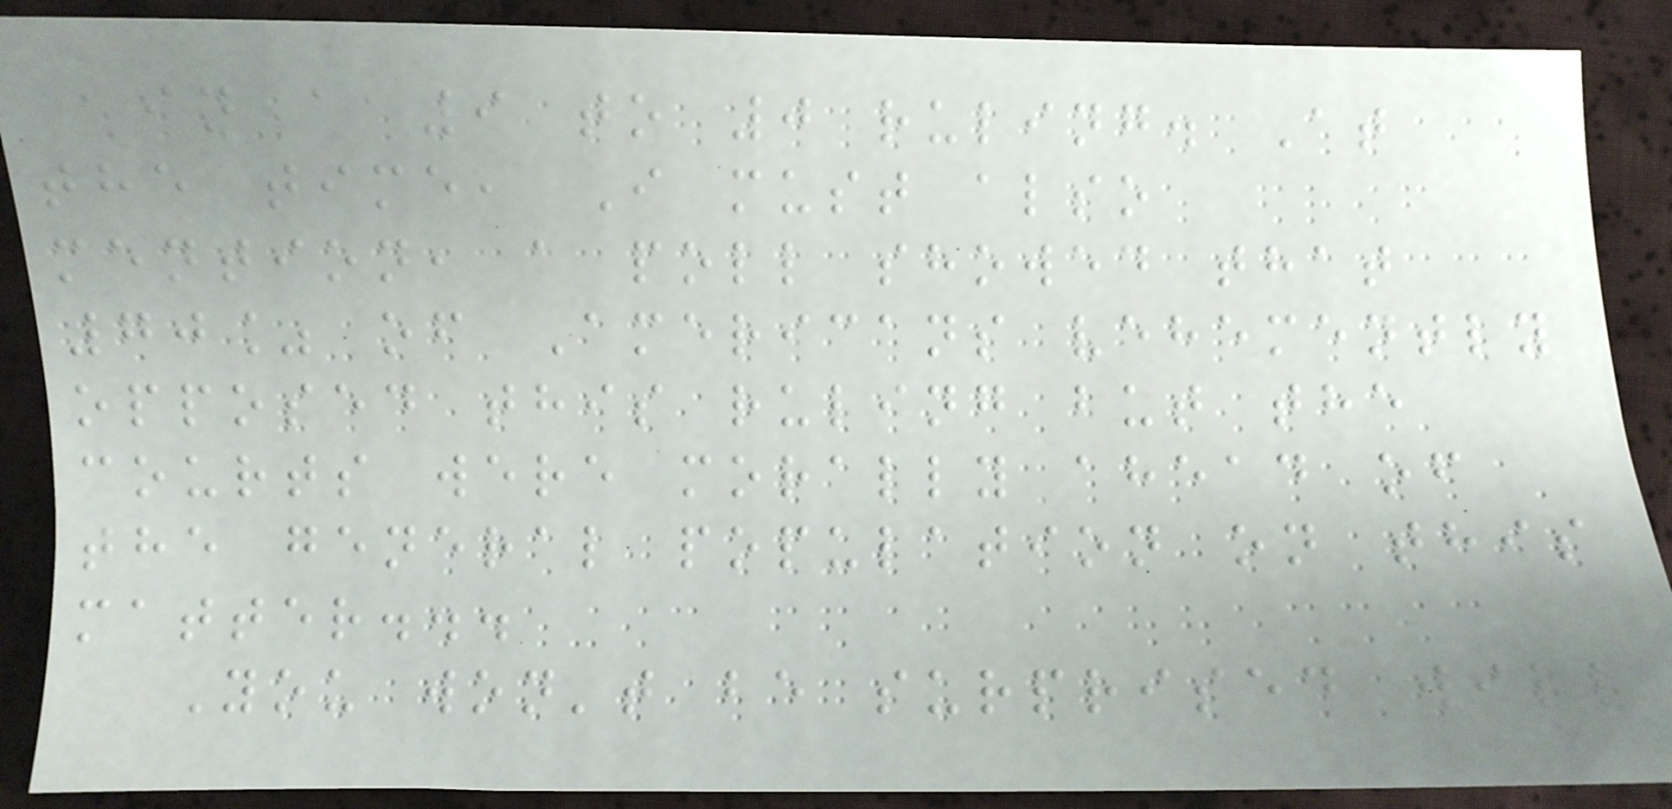in a 9 to 0 ruling. At
the time, I must also
mention, a poll showed that
70% of Americans vehemently
opposed this ruling but the
courts were morally ahead of
the general population on this
matter...
You won't be surprised will
